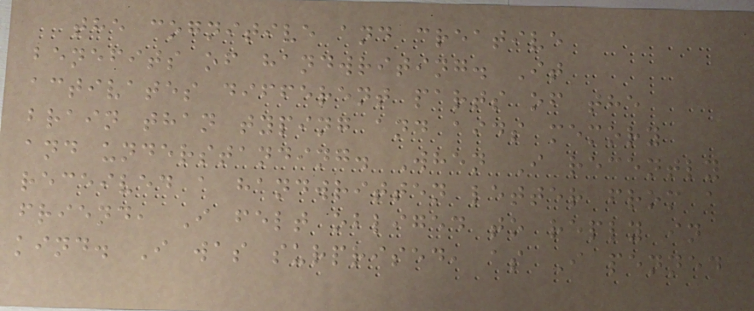the cognitive and creative
benefits of handwriting. It
activates different parts of the
brain than typing and aids memory
and understanding. When I recently
received a handwritten letter from a
friend, I felt obliged to reply in
kind. I was surprised, as I penned
